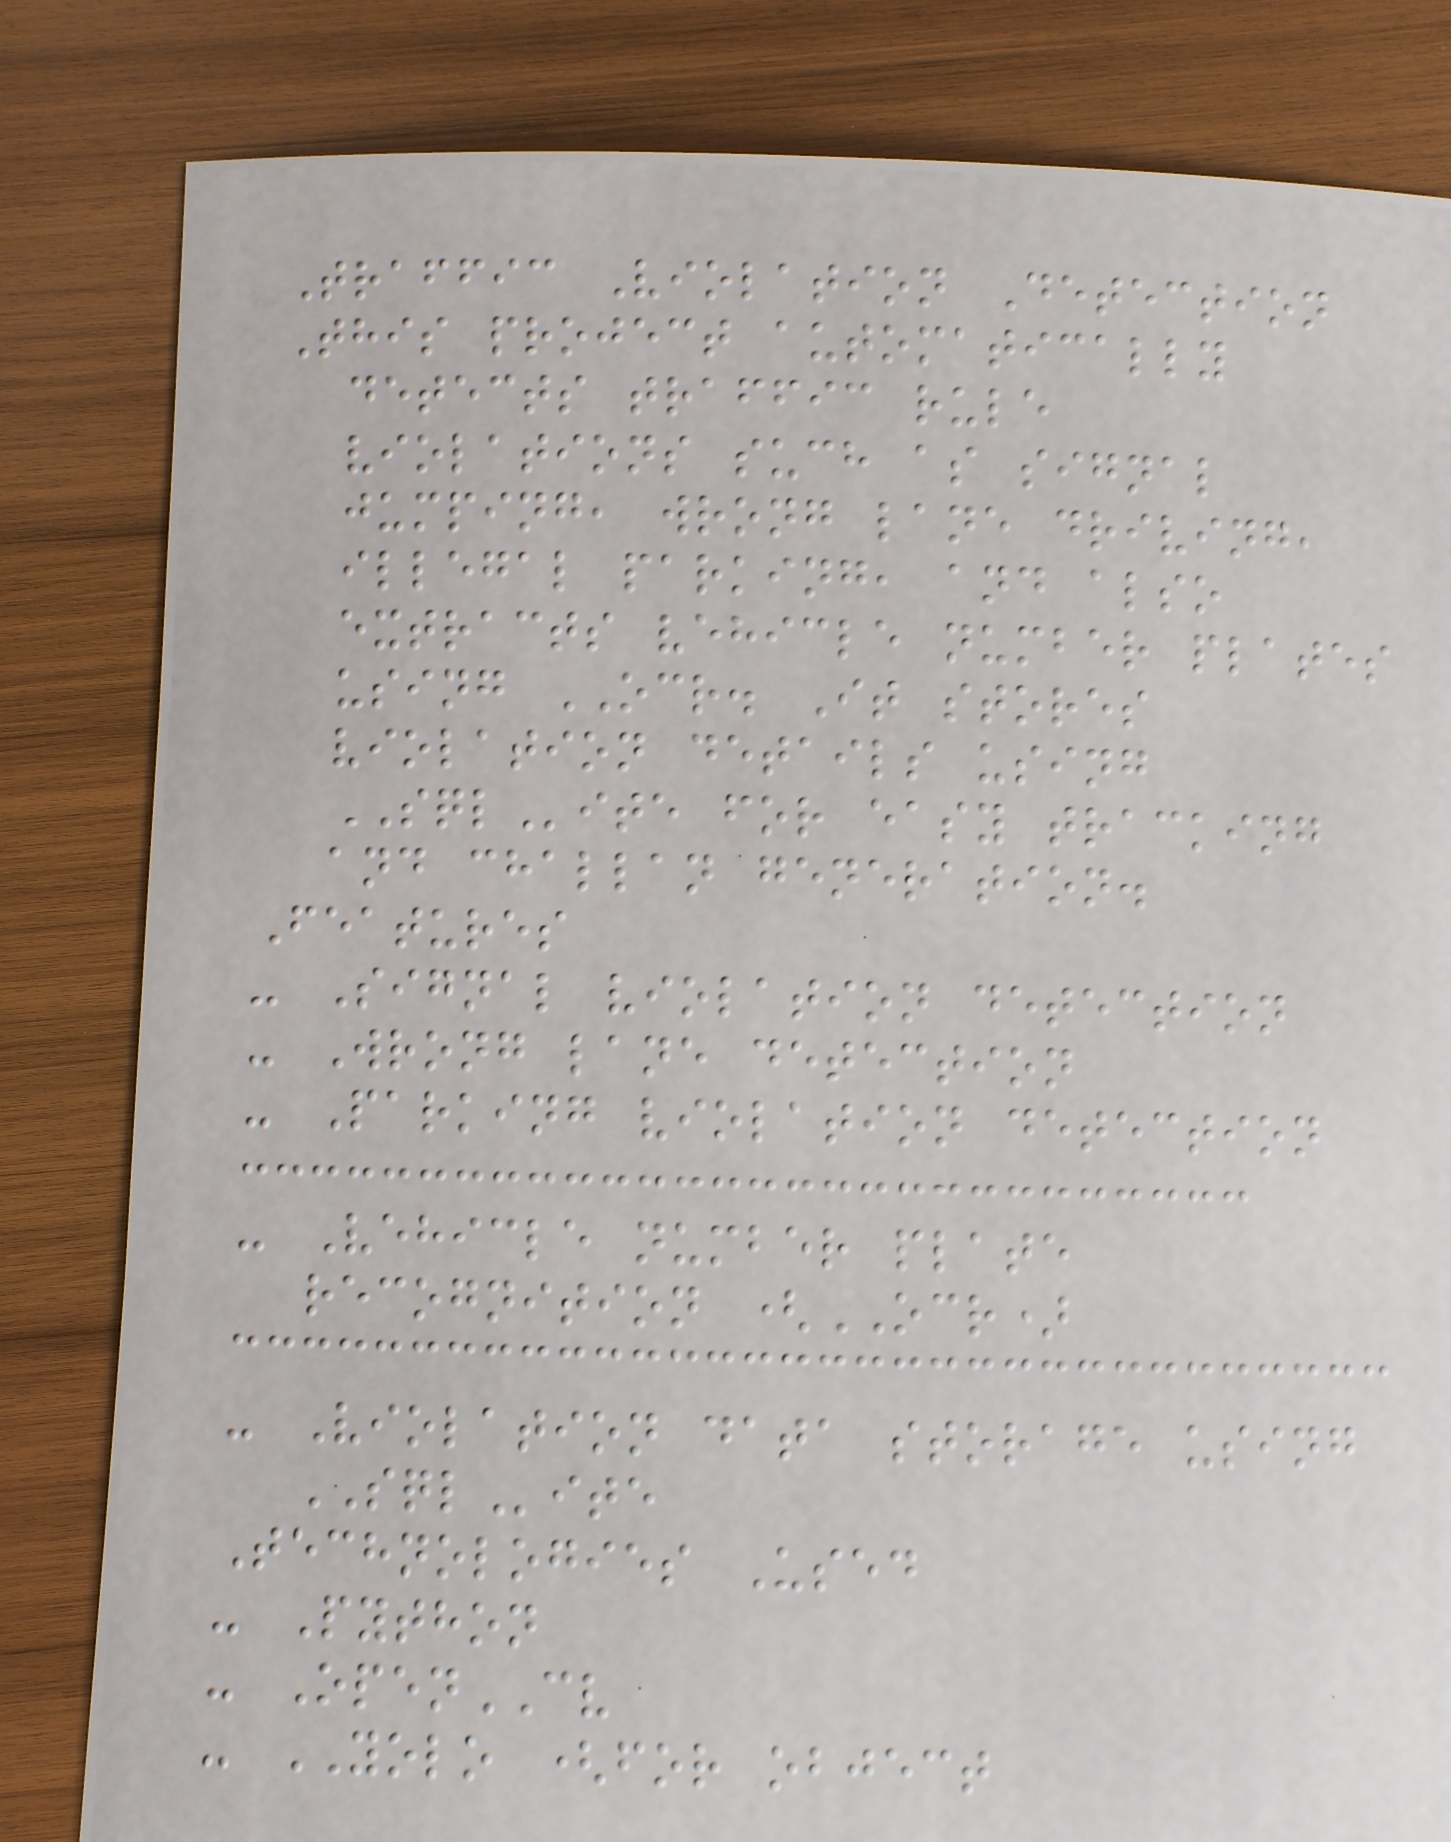Traffic Violation Detection
This project automatically
detects traffic rule
violations such as signal
jumping, wrong lane driving,
illegal parking, and also
extracts vehicle number plates
using OCR. It stores
violation details using
SQLite for easy tracking
and challan generation.
Features
- Signal violation detection
- Wrong lane detection
- Parking violation detection
- Vehicle number plate
recognition (OCR)
- Violation data storage using
SQLite
Technologies Used
- Python
- OpenCV
- YOLO (for object
